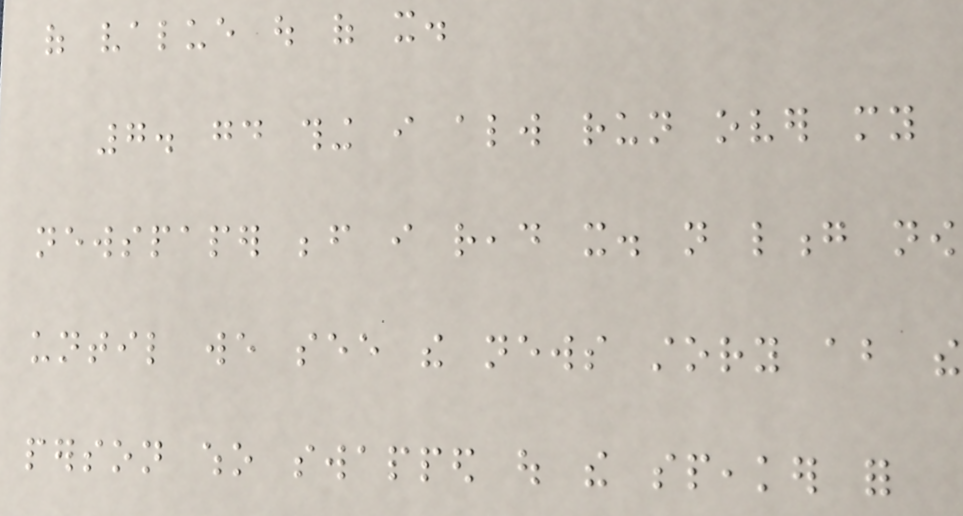of value out of it.
7. good thing i always run over my
newspaper before i read it. not long now
until we see the news story about the
person who swapped out the speaker for
